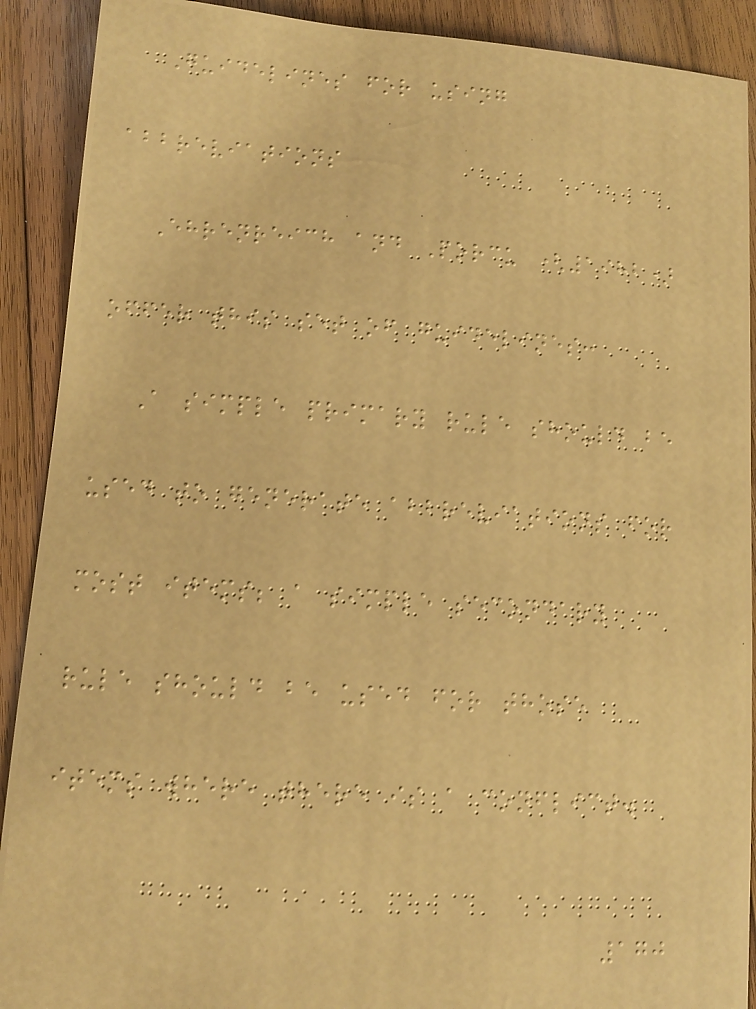Guidelines for using
abbreviations
Ehrenreich and Porcu (1982)
offer this set of guidelines:
A simple primary rule should be
used to generate abbreviations for
most items; a simple secondary
rule should be used for those
items where there is a conflict.
170
